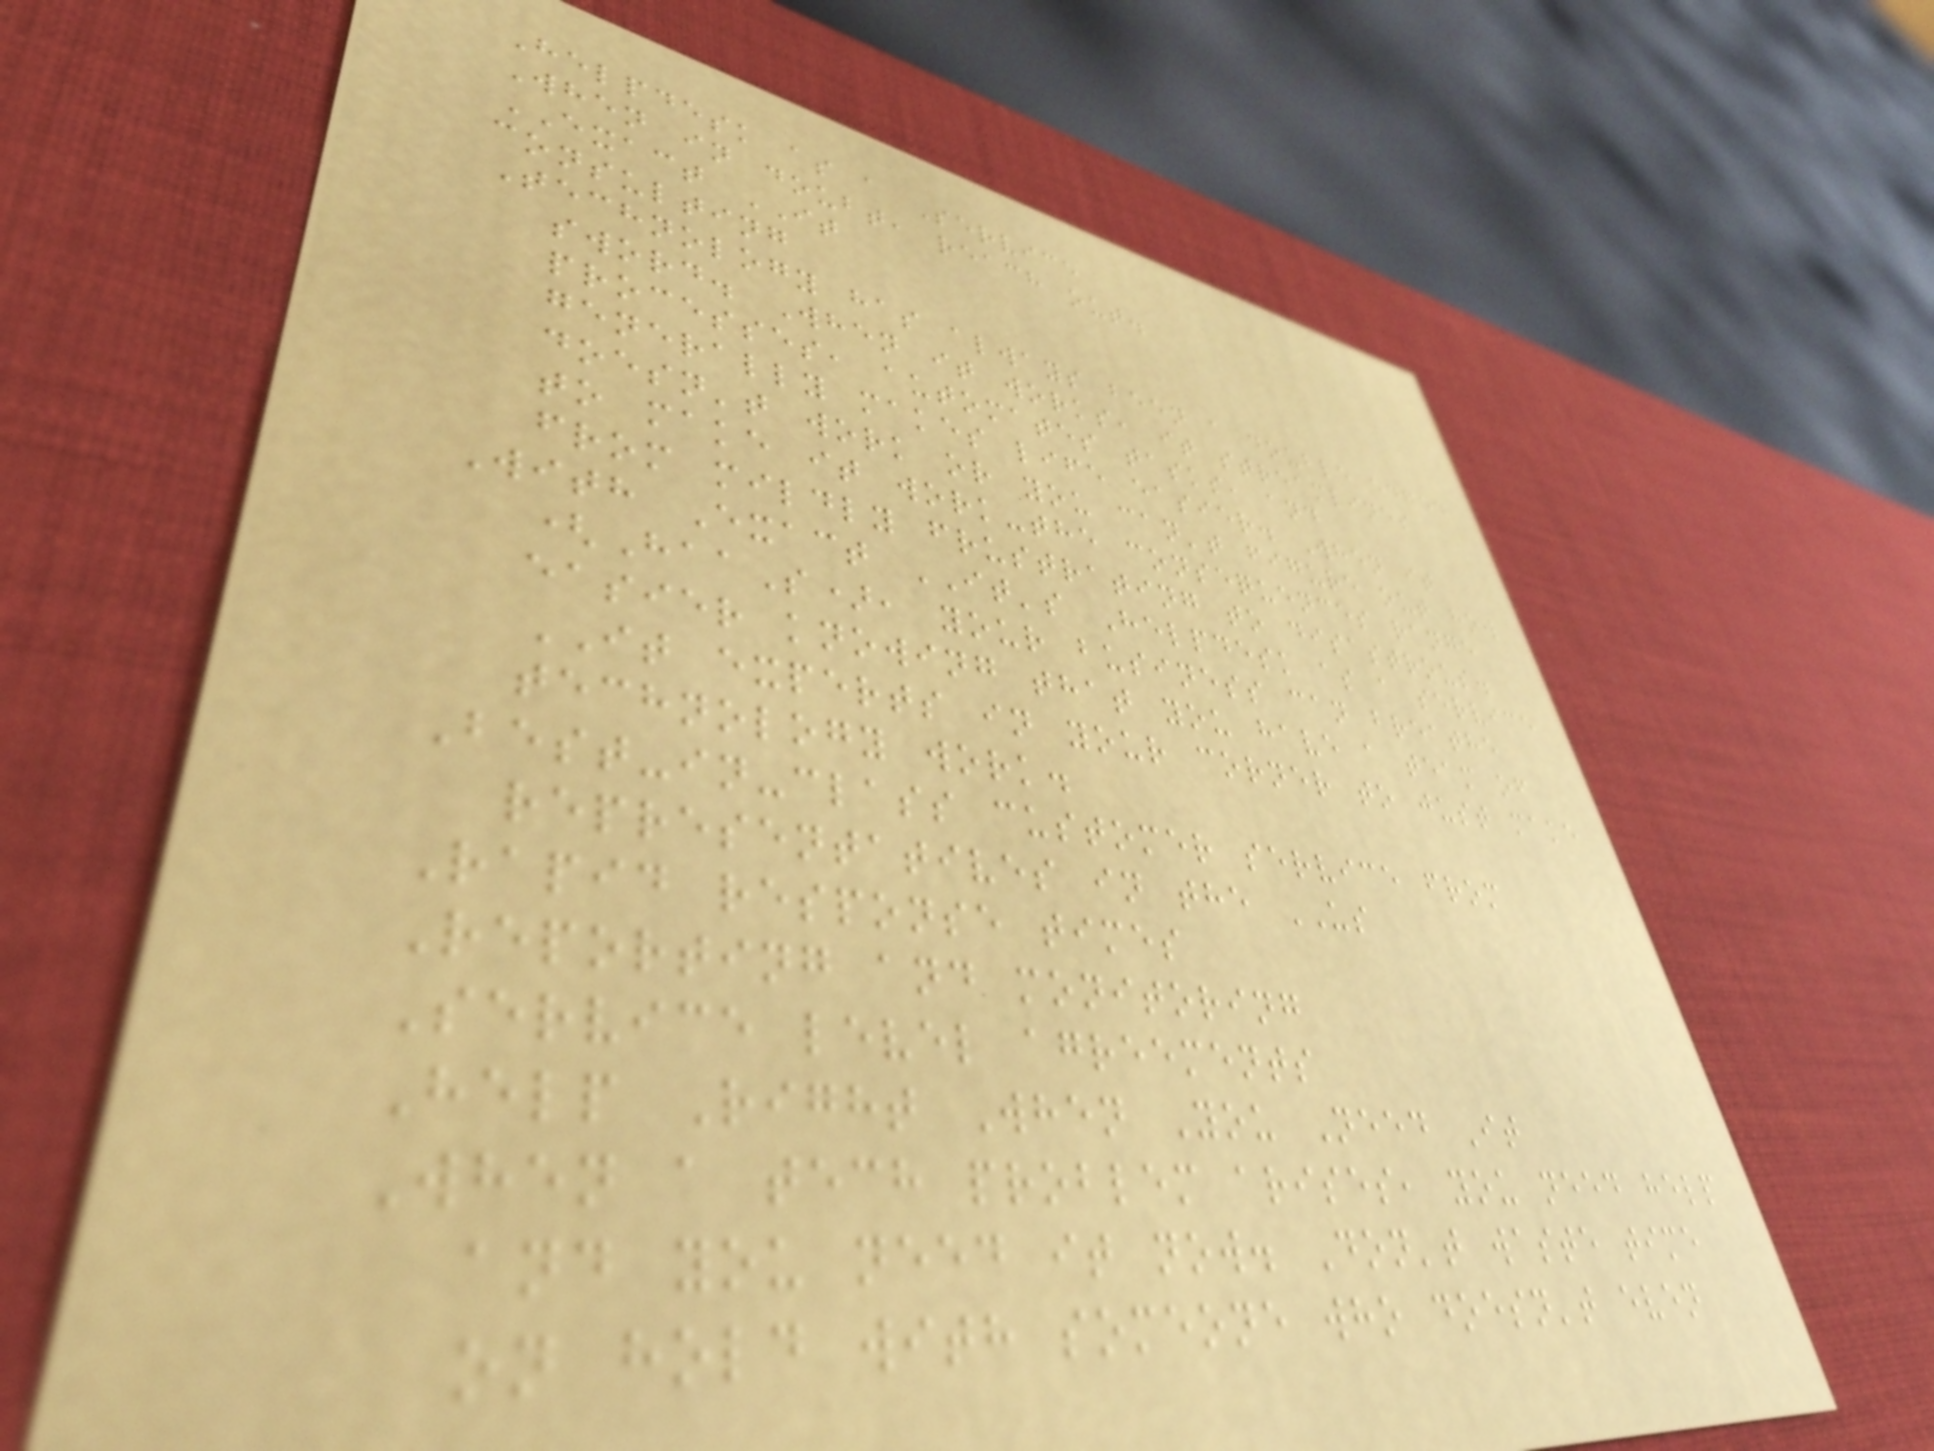Helpdesk as a Service
When in doubt, reach out.
EXACT IT
consulting
Technology has always been a double edged
sword. When it works, it streamlines
processes, automates tasks, and
generally makes life easier. When it
doesn't work or you can't figure out how
to make it work-the consequences range
from mildly frustrating to disastrous.
With Exact IT's Helpdesk as a service
(HaaS), your business can breathe
easier knowing that you have a team of
IT experts in your corner to just make
technology work.
Best-in-class customer service from
representatives in the US
Rapid response times
Reporting and monitoring
Service level agreements
Help Right When You Need It
When a tech problem arises, you need help
and you need it now. Don't waste time
on hold with someone who doesn't even
